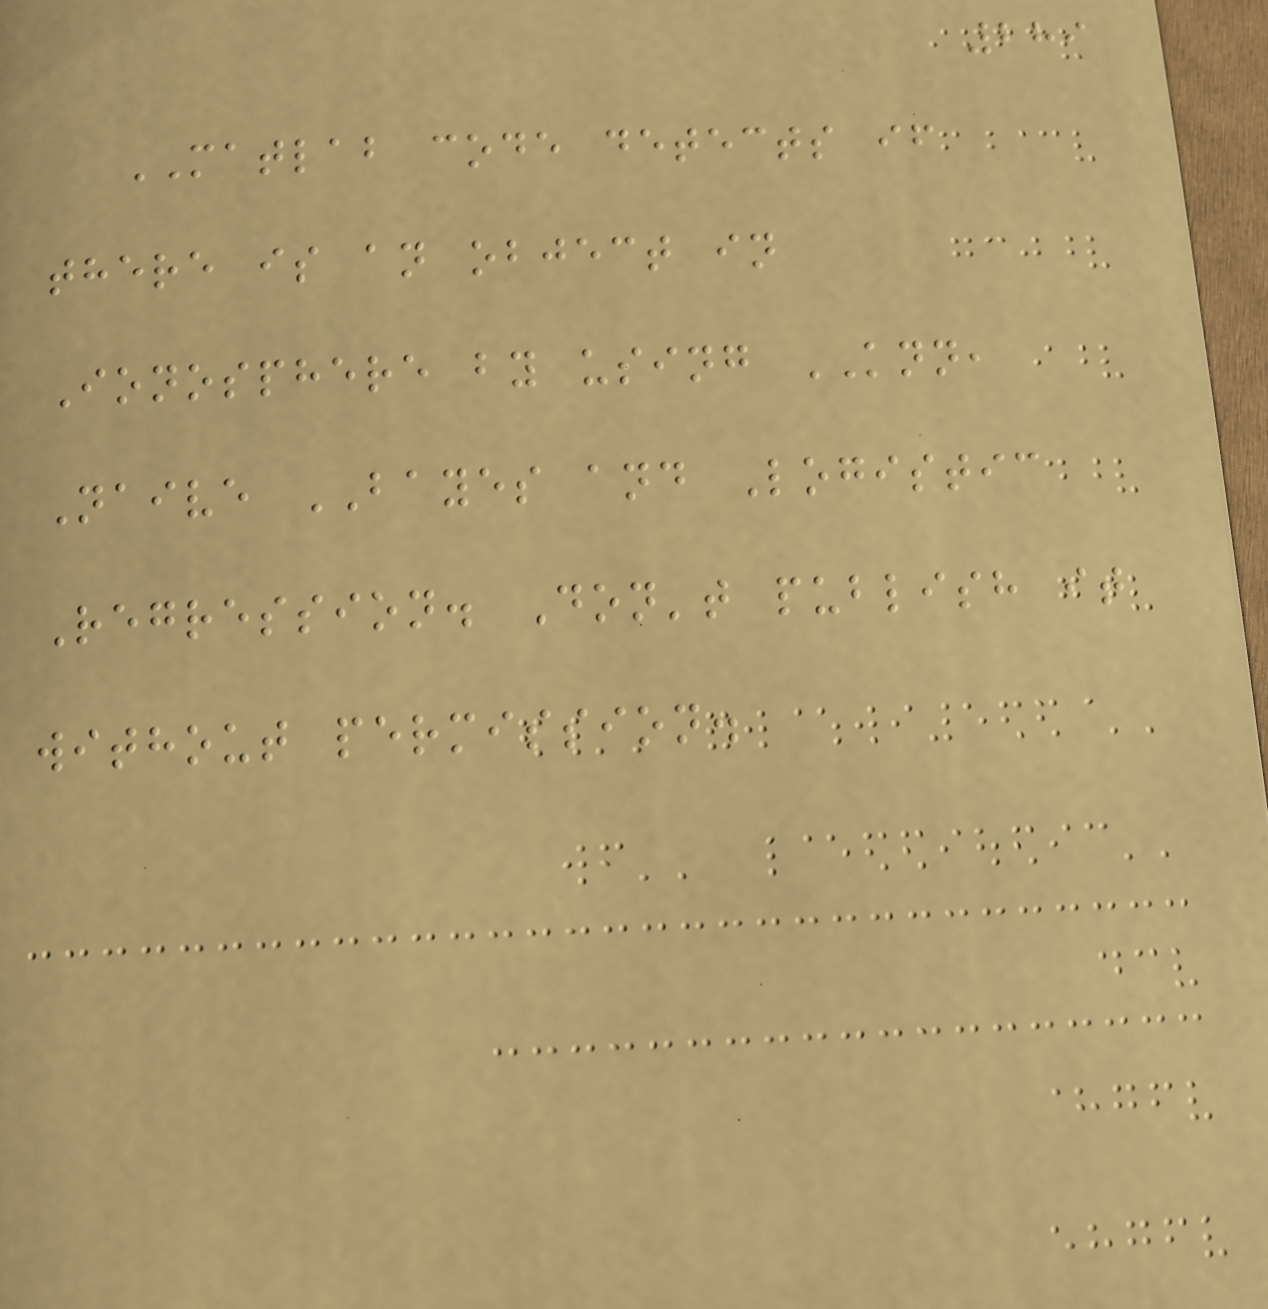289
MATLAB code detects if
there is an object in
Ionosphere by using KNN,
Naive BAYES and Logistic
Regression. Don't publish it
without permission.
